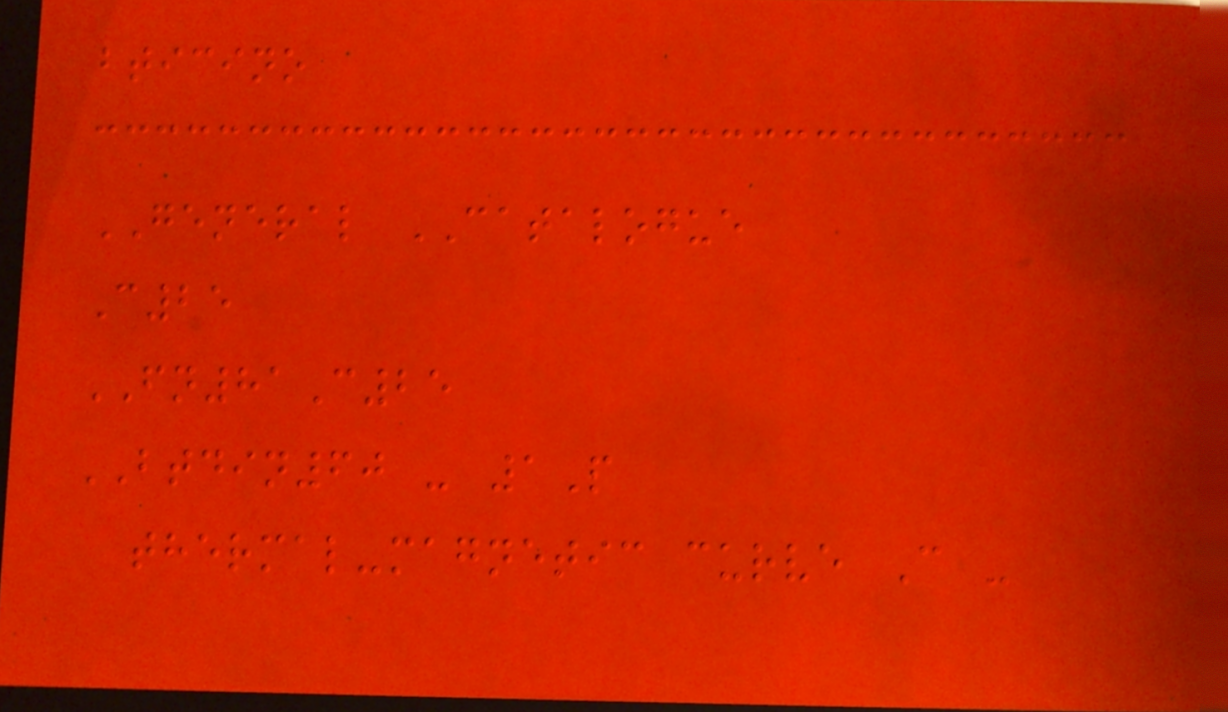bticino
GENERAL CATALOGUE
C25
FN81C25
BTDIN60 - 1P
thermal-magnetic curve C -
